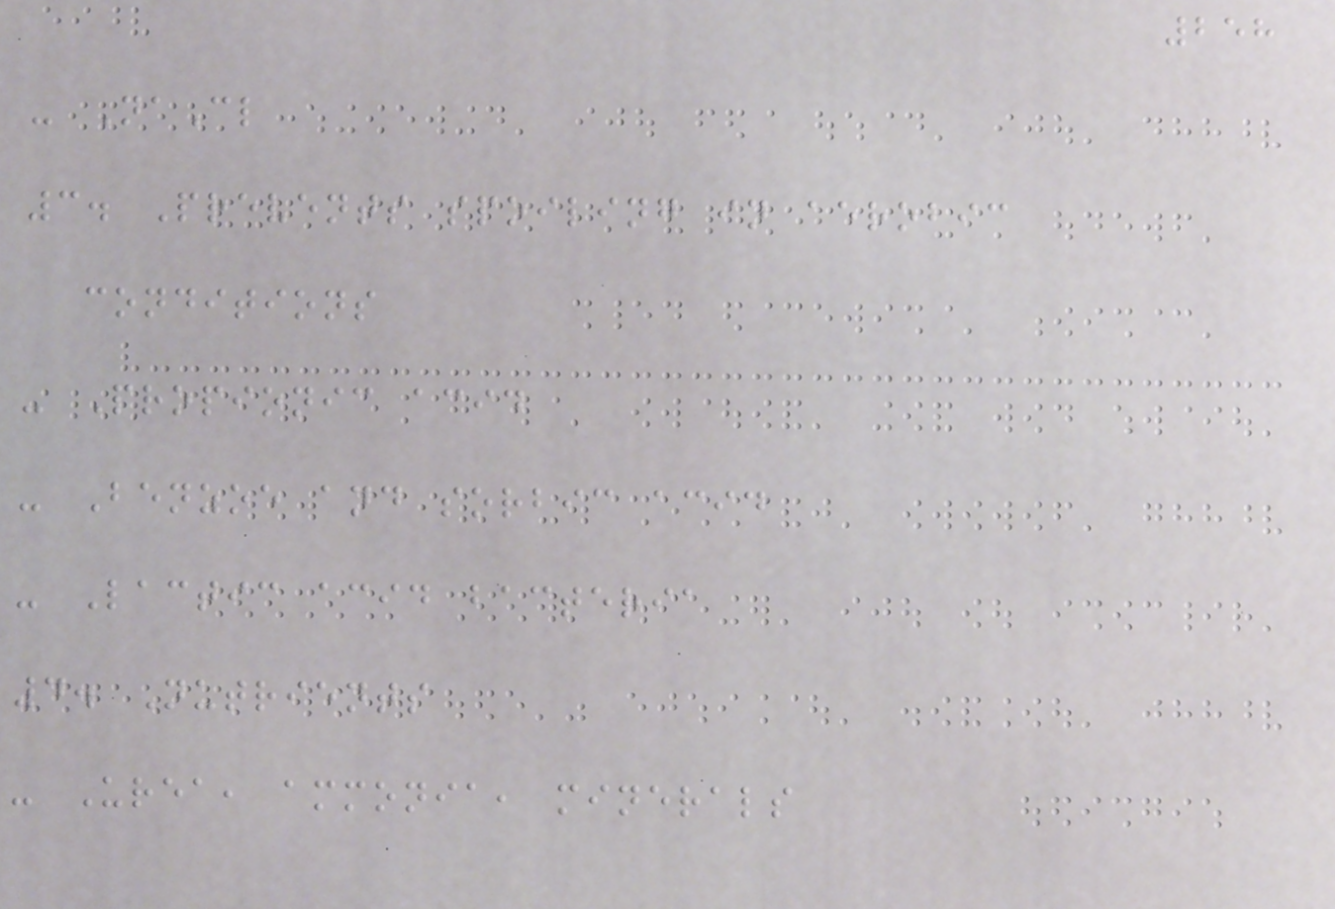258
- NaCl
3. Prevents spoiling in aerobic
conditions
- Propionic acid
- Benzoe and sorbic acid
- Lactic acid bacteria
4. Nutrients
- Urea, ammonia, minerals
